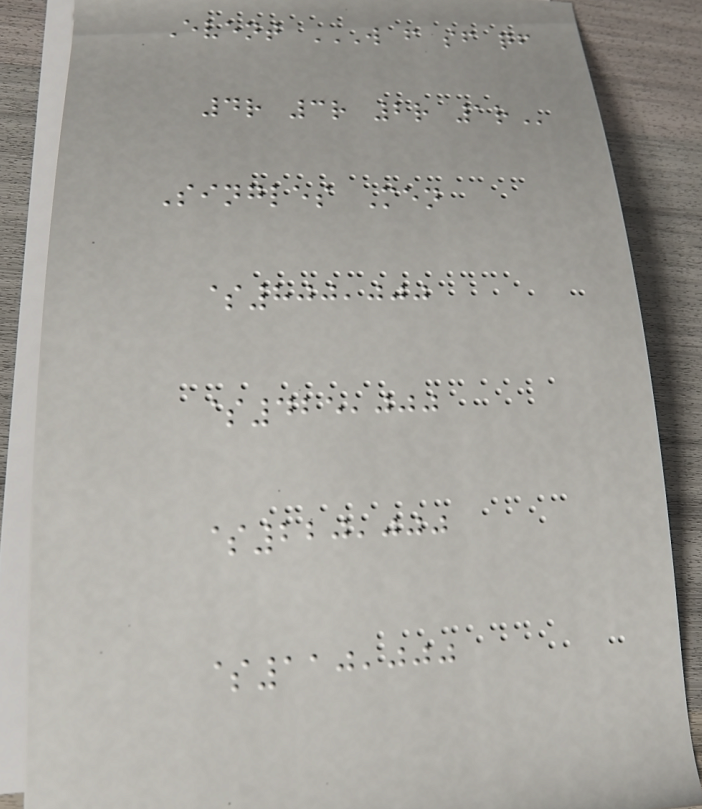Event W F SF QF
4R 3R 2R 1R
Singles Men
$800,000
$425,000
$220,000
$110,000
